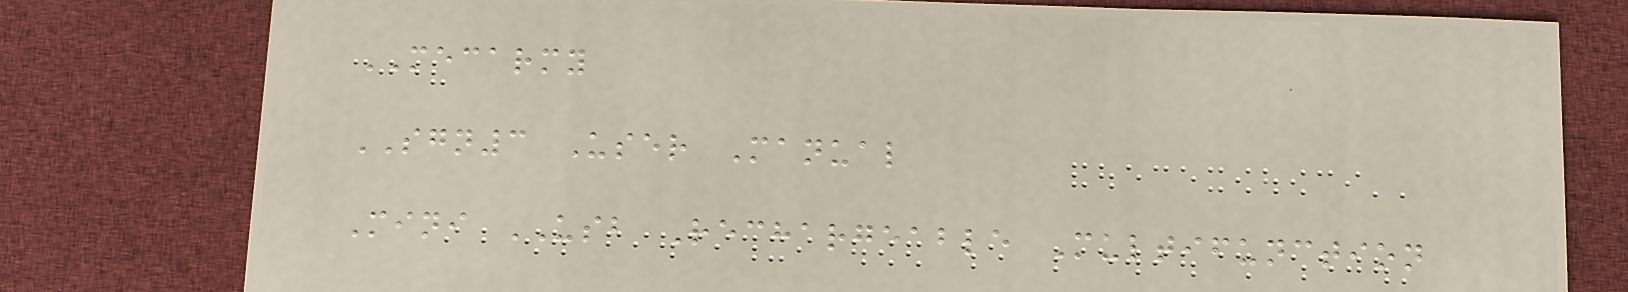MECARMY
SGN3 User Manual
Mini USB Rechargeable Multifunction
